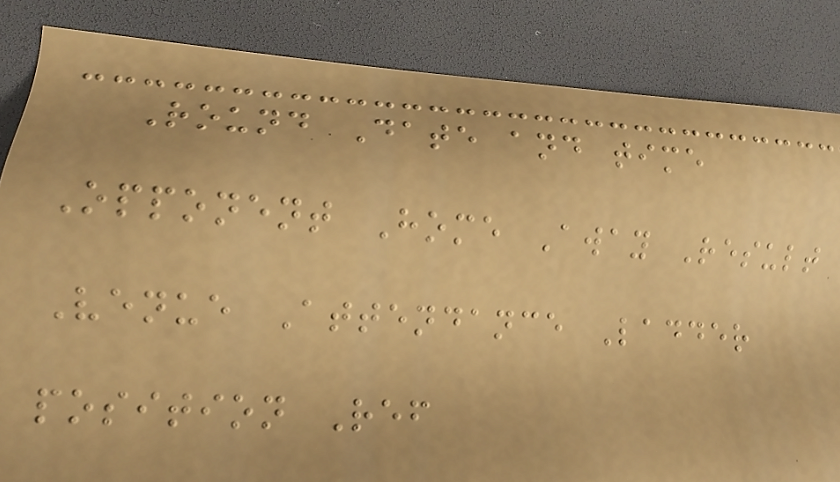Round Date and time
Opponent Home Away Result
Venue Attendance Ladder
position Ref
